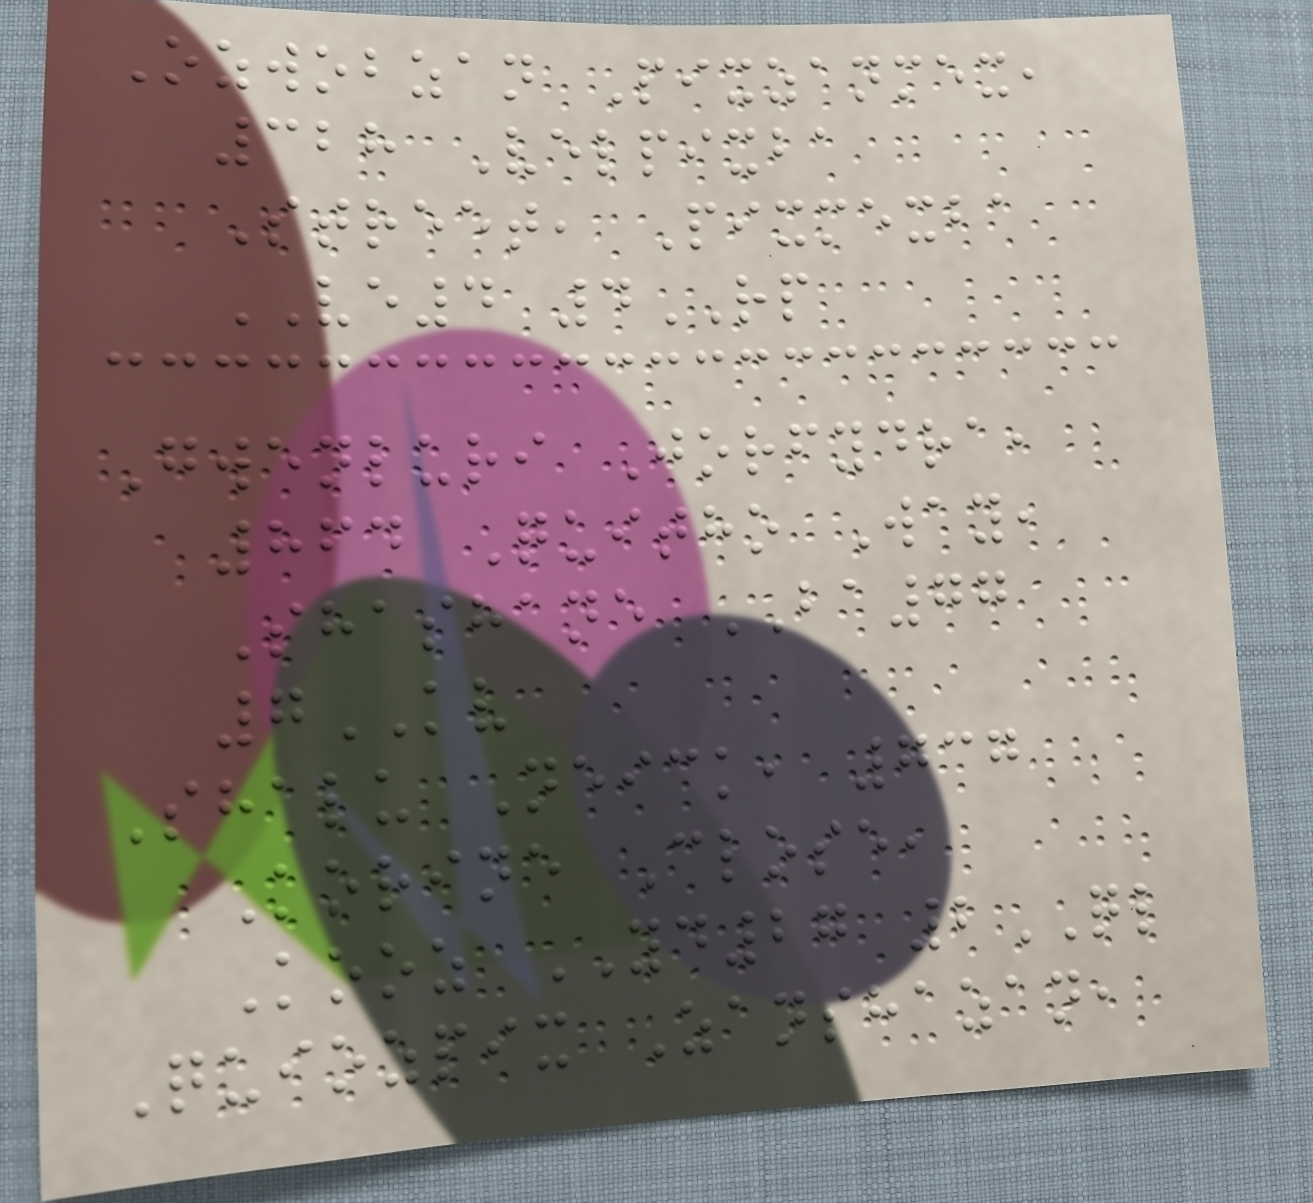Ozwobzan Pixzanmex,
328 Velpixba
Street, Pixmexba
VE4 4RP
Gwenluri Jorfydra,
864 Quitho Way,
Shashane BA77
7KV
Shalu Neick, 737
Korine Close,
Kooz YD27 2QL
Quiozpix Zanshazan,
